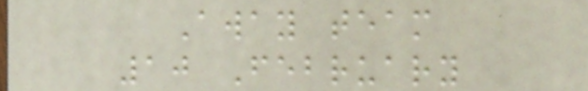Away team
10 February
